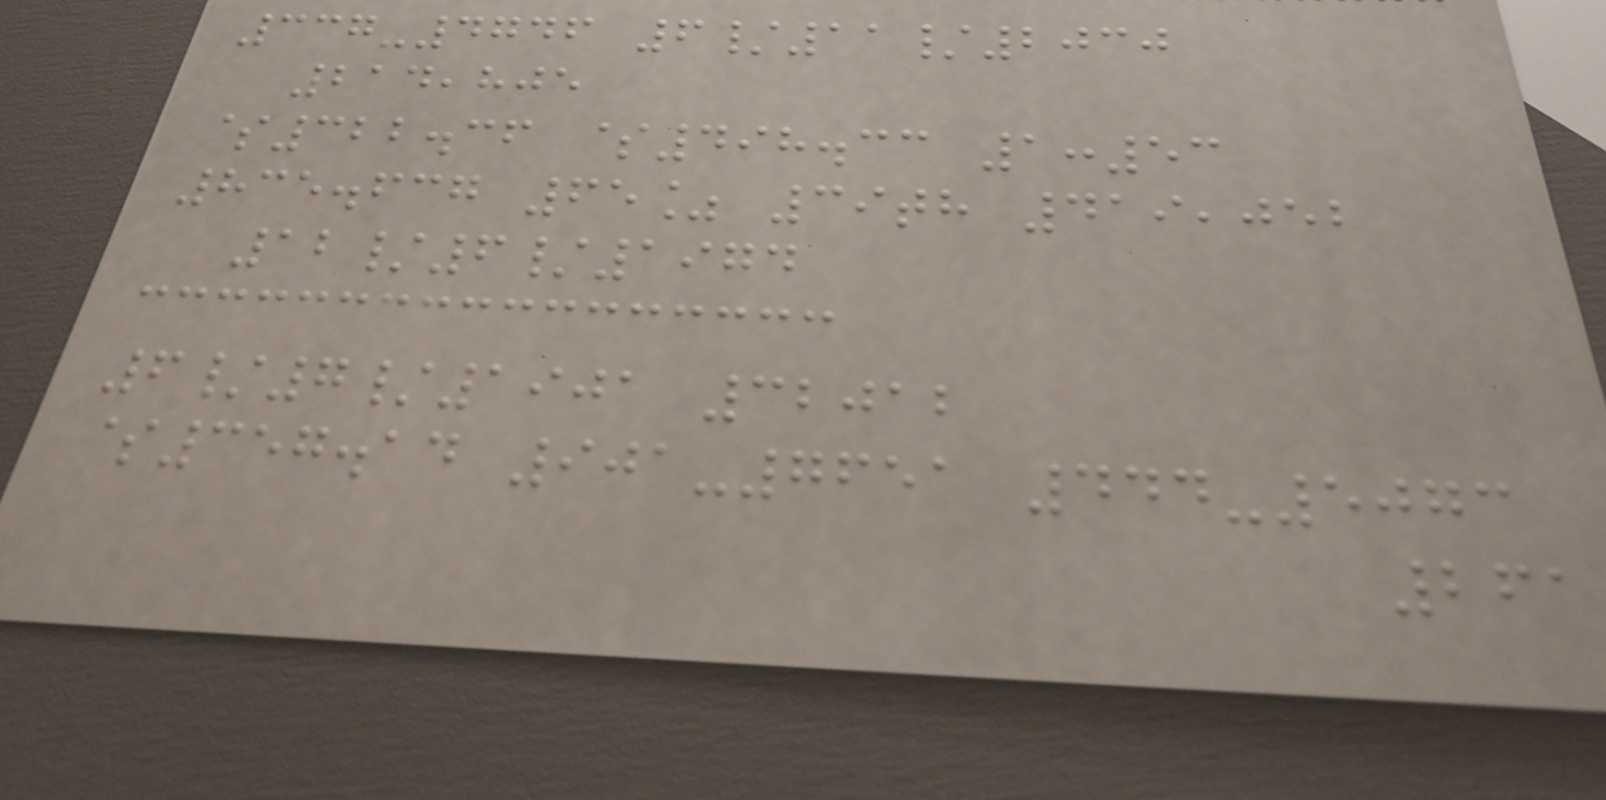337-4746 6/11/2030
214,805
$322.36 $498.33 1:53
835.637 65% 39th 419,052
12/6/1974
6/7/1901 32012
$357.14 901-7651 444-5073
261
